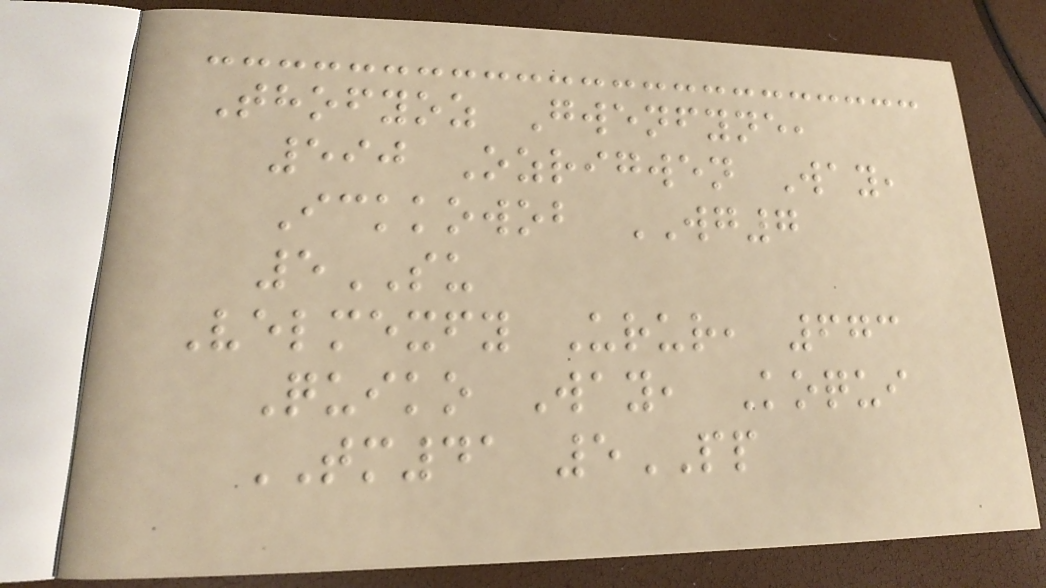Thofyoz Gwenfyne,
590 Ozrigwen Way,
Ickkowob WG7
5SU
Velmexfy Urur, 673
Quiko Way, Koqui
TM41 5PP
